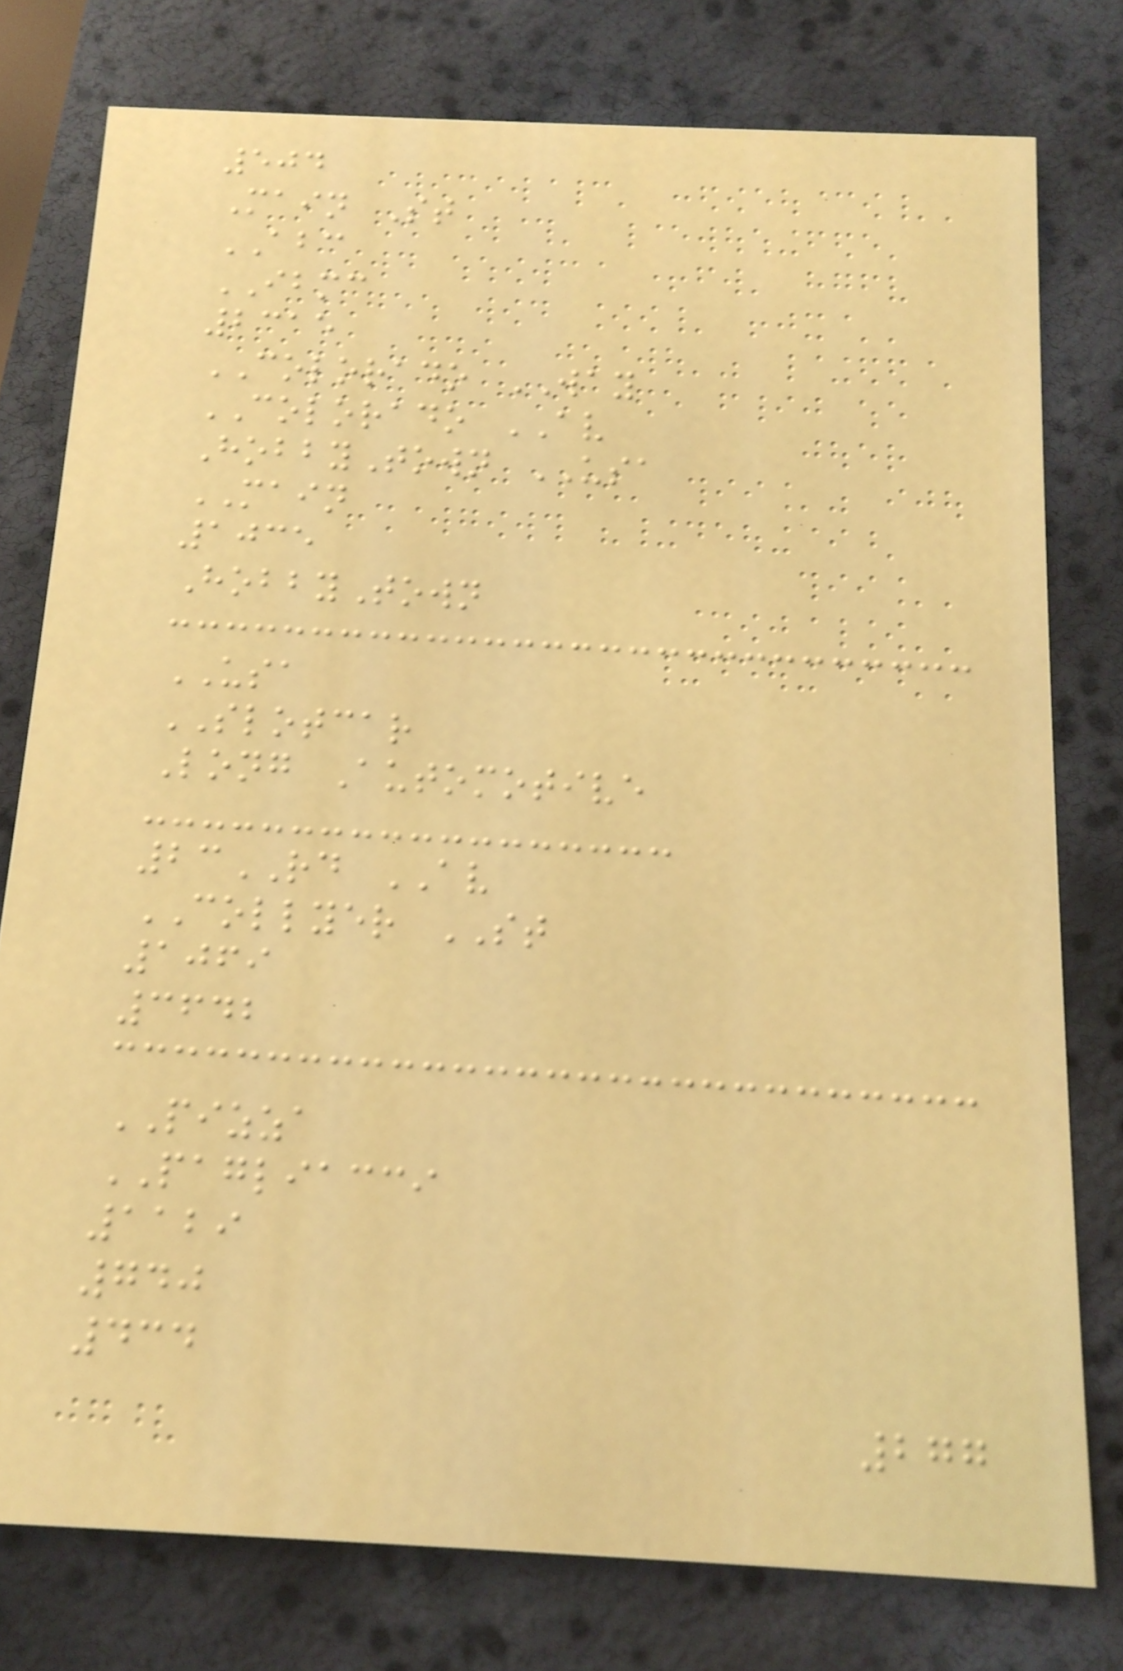504
Main St
ABC
IBMC
2315
COLORADO WAY
COLORADO AV
HobbyTown USA
MAIN
1035
HobbyTown
USA
SLOTCAR
Long Automotive
23RD AV
COLLYER ST
1069
3642
PIZZA
PAGLIACCI
1129
740
434
277
